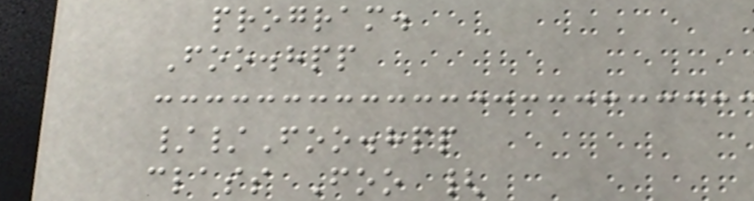program.
Foo.hpp
//Foo.hpp
class Foo {
